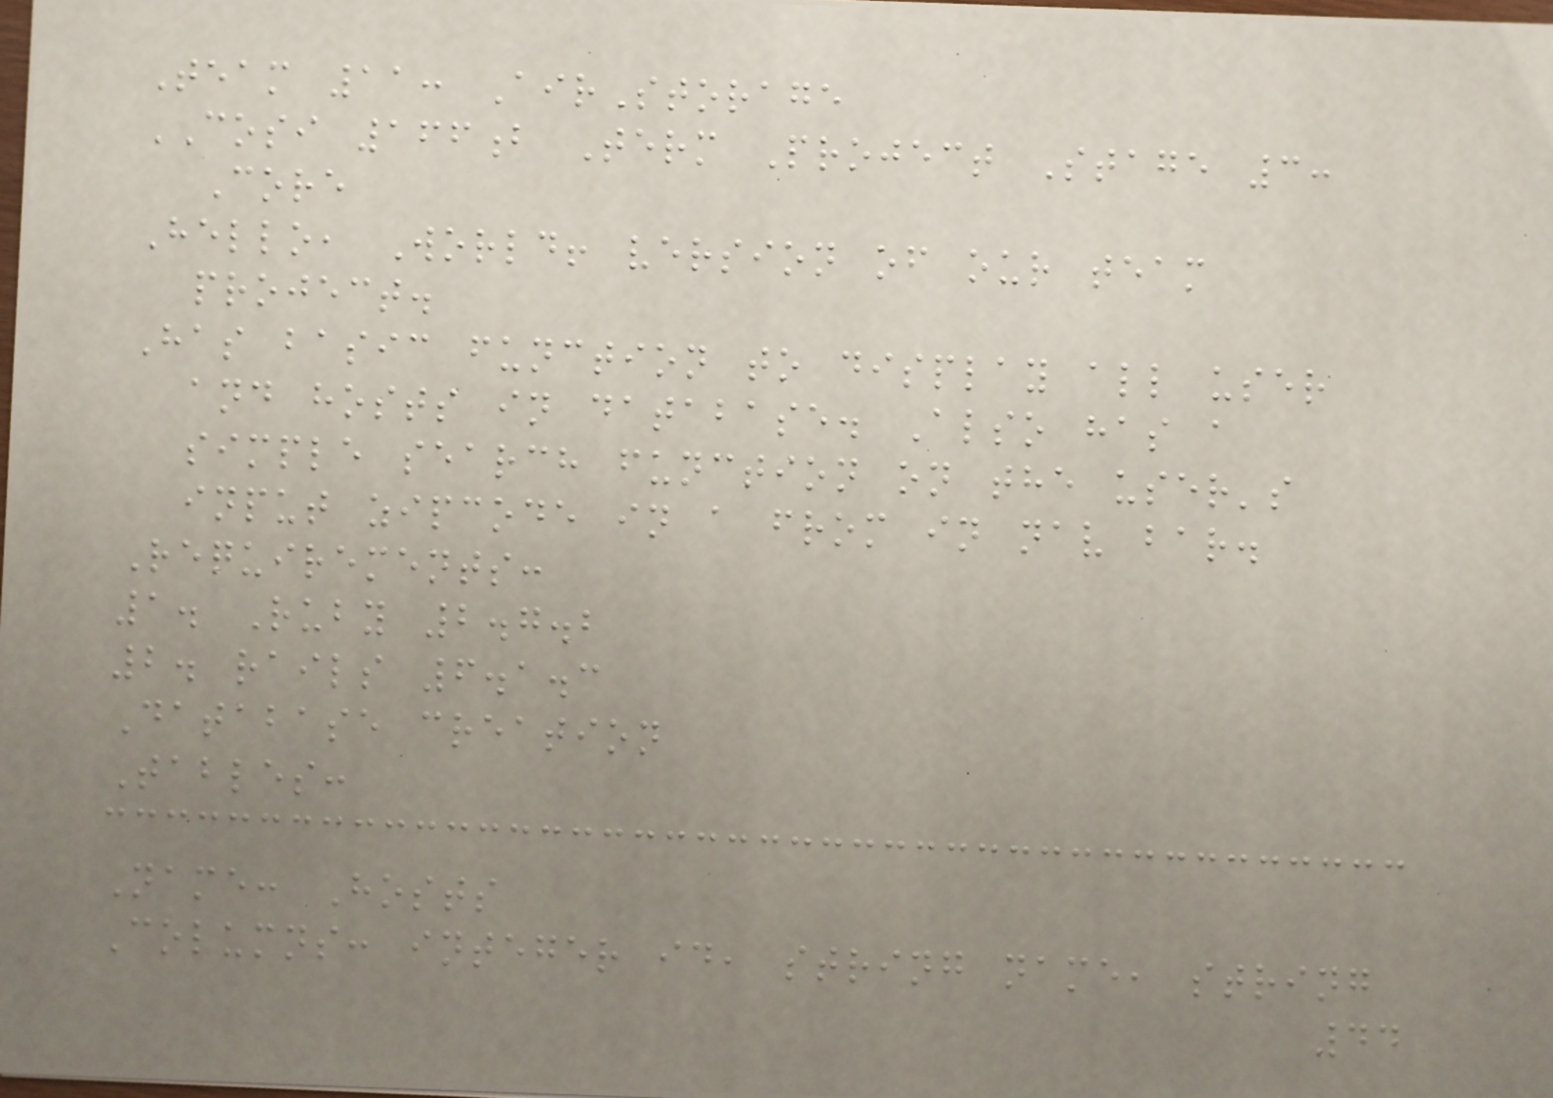Team 11: AirStorage
COSI 166b Term Project Stage 3:
Core
Hello, World! version of our team
project.
Has basic function to display all user
and hosts in database. Also has a
simple search function on the user's
input zipcode in a from in nav bar.
Requirements:
1. Ruby 2.7.2
2. rails 6.1.3
Database creation
Tables:
Name: Hosts
Columns: integer id, string name, string
44
